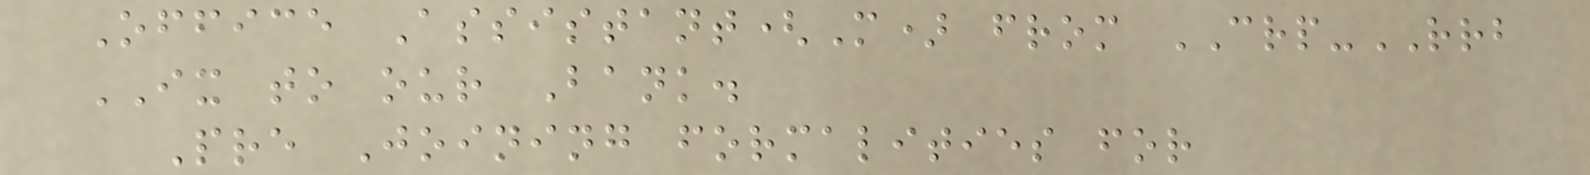Office Assistant(M) from CRP-RRB
IX to our Bank.
Pre Joining formalities for
